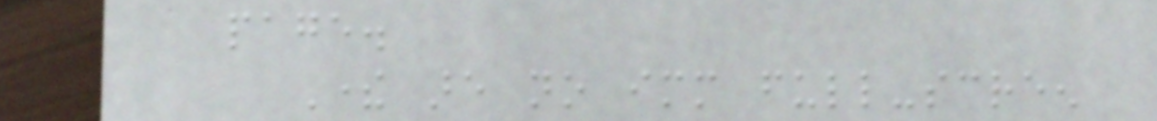page.
There are no immediate full-screen
